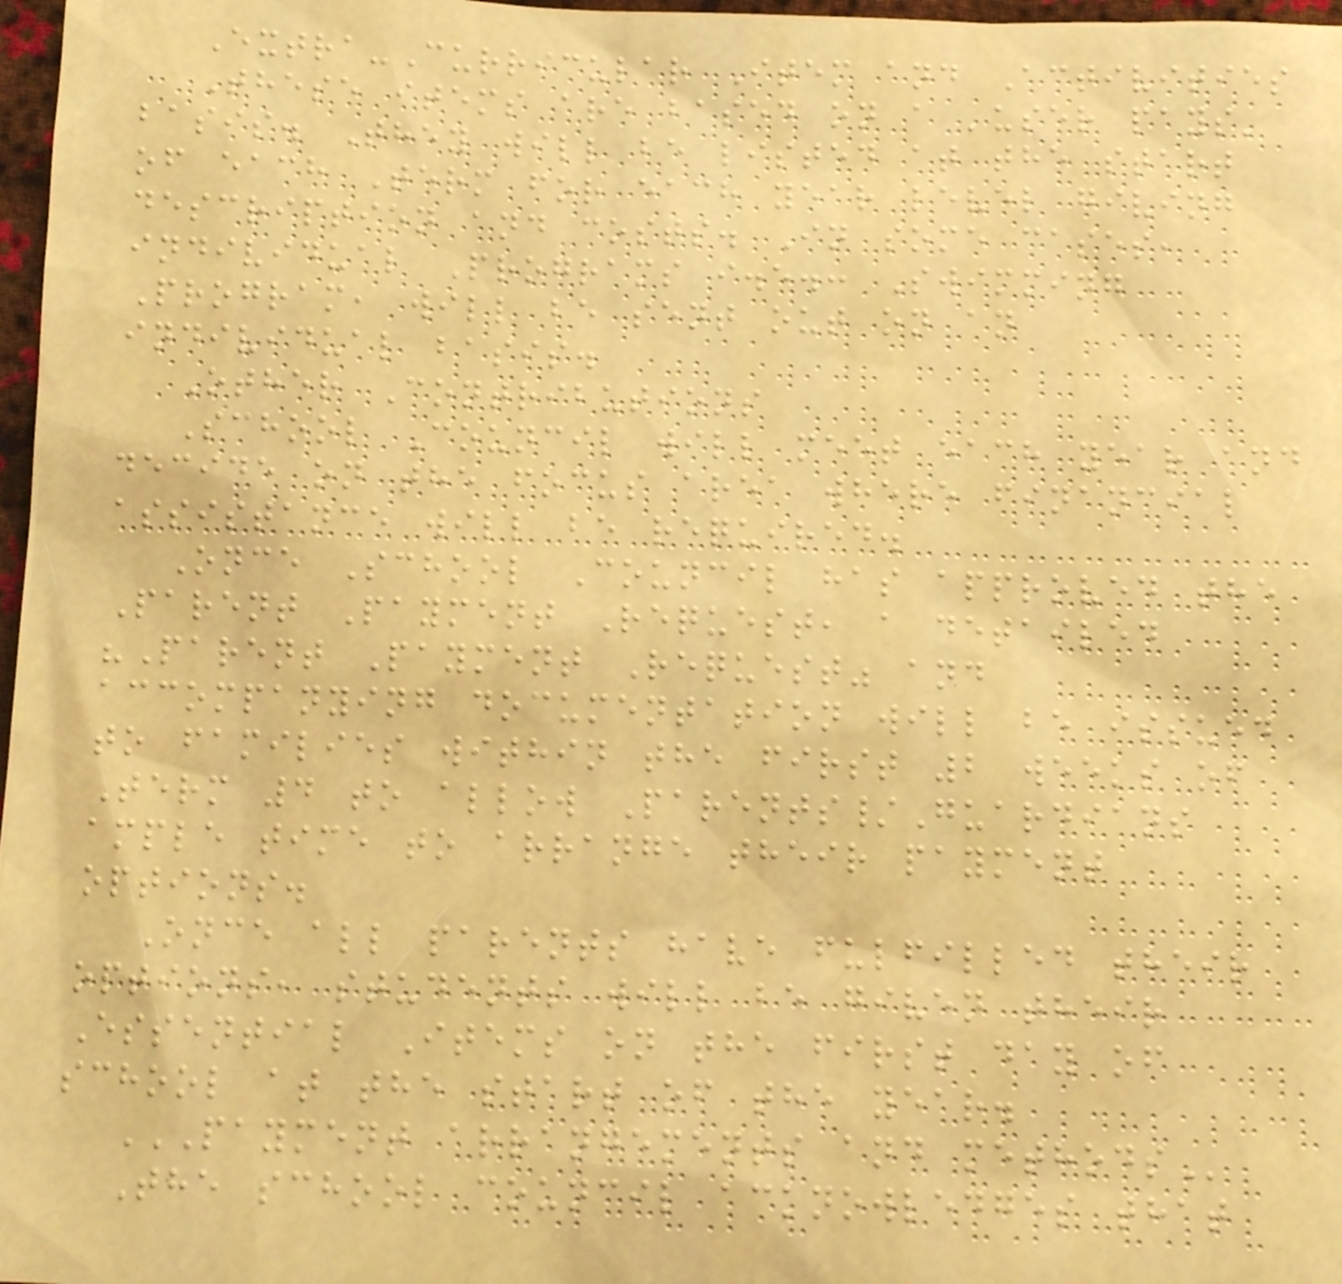Extra-Curricular Item and Activities
These items are based on a 'user pays'
basis. They will be listed at the start
of each Term for each year level giving
description and costs. In some cases,
individual Programs i.e.: Swimming
Program, will be sent out on an
individual basis.
Other Contributions
School Council will meet each year and
decide on the focus area where financial
assistance will be required.
Once School Council has approved the
Parent Payment Request, a detailed
"Parent Payment Request" and
accompanying documentation will be issued
to families within the first 2 weeks of
Term 4 to allow Parents/Guardians
ample time to arrange their payment
options.
Once all parents have fulfilled their
options, students will be given their
Essential Items on the first day of
school at the start of the year.
PAYMENT ARRANGEMENTS AND METHODS
The school council acknowledges that
